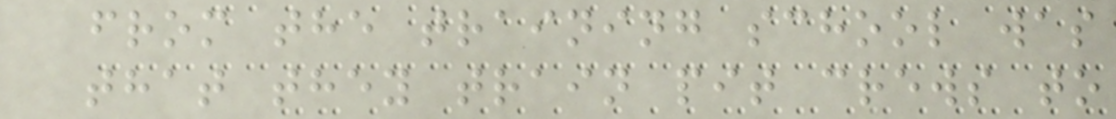from the training school was
that they train pit crews to
